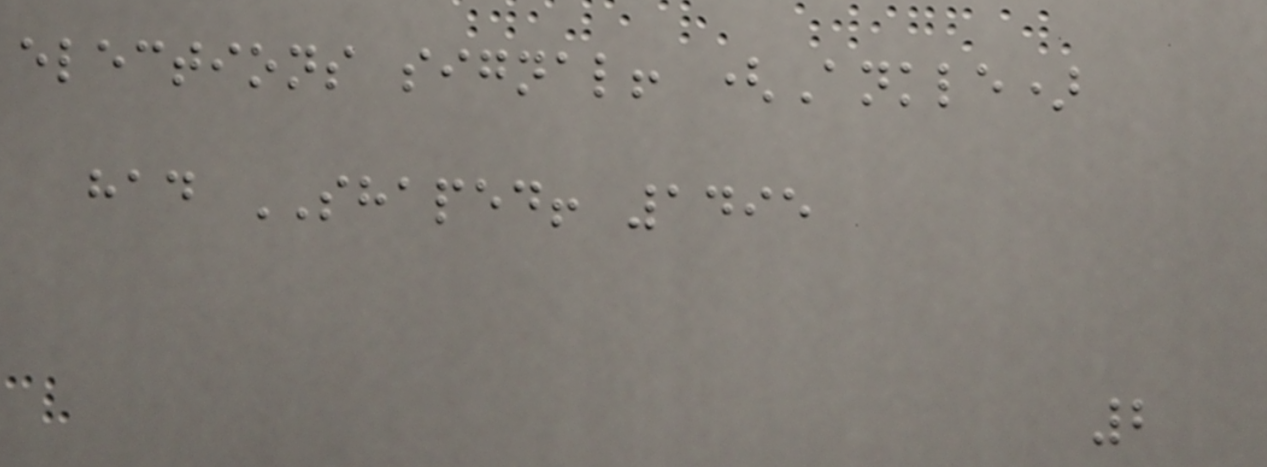elections signal! (Ankle)
had SHAPED! 1495
2
